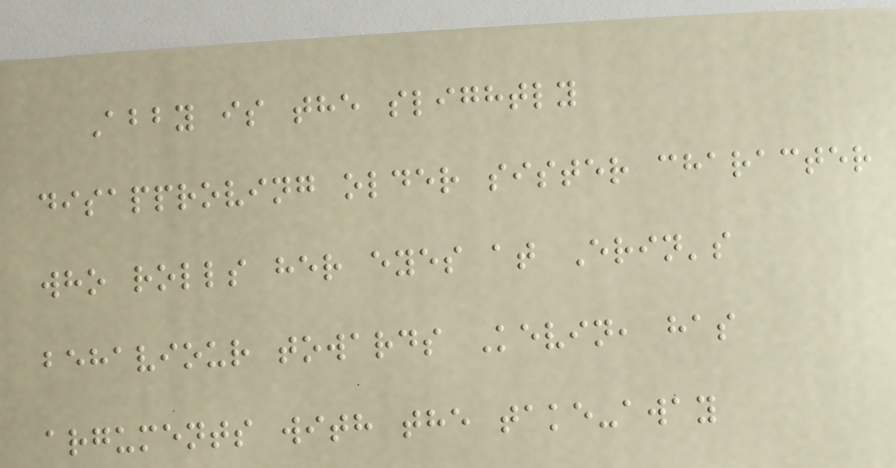Abby is the slightly
disapproving older sister character
who rolls her eyes at Erin's
behaviour towards Kevin, has
arguments with the take-away
